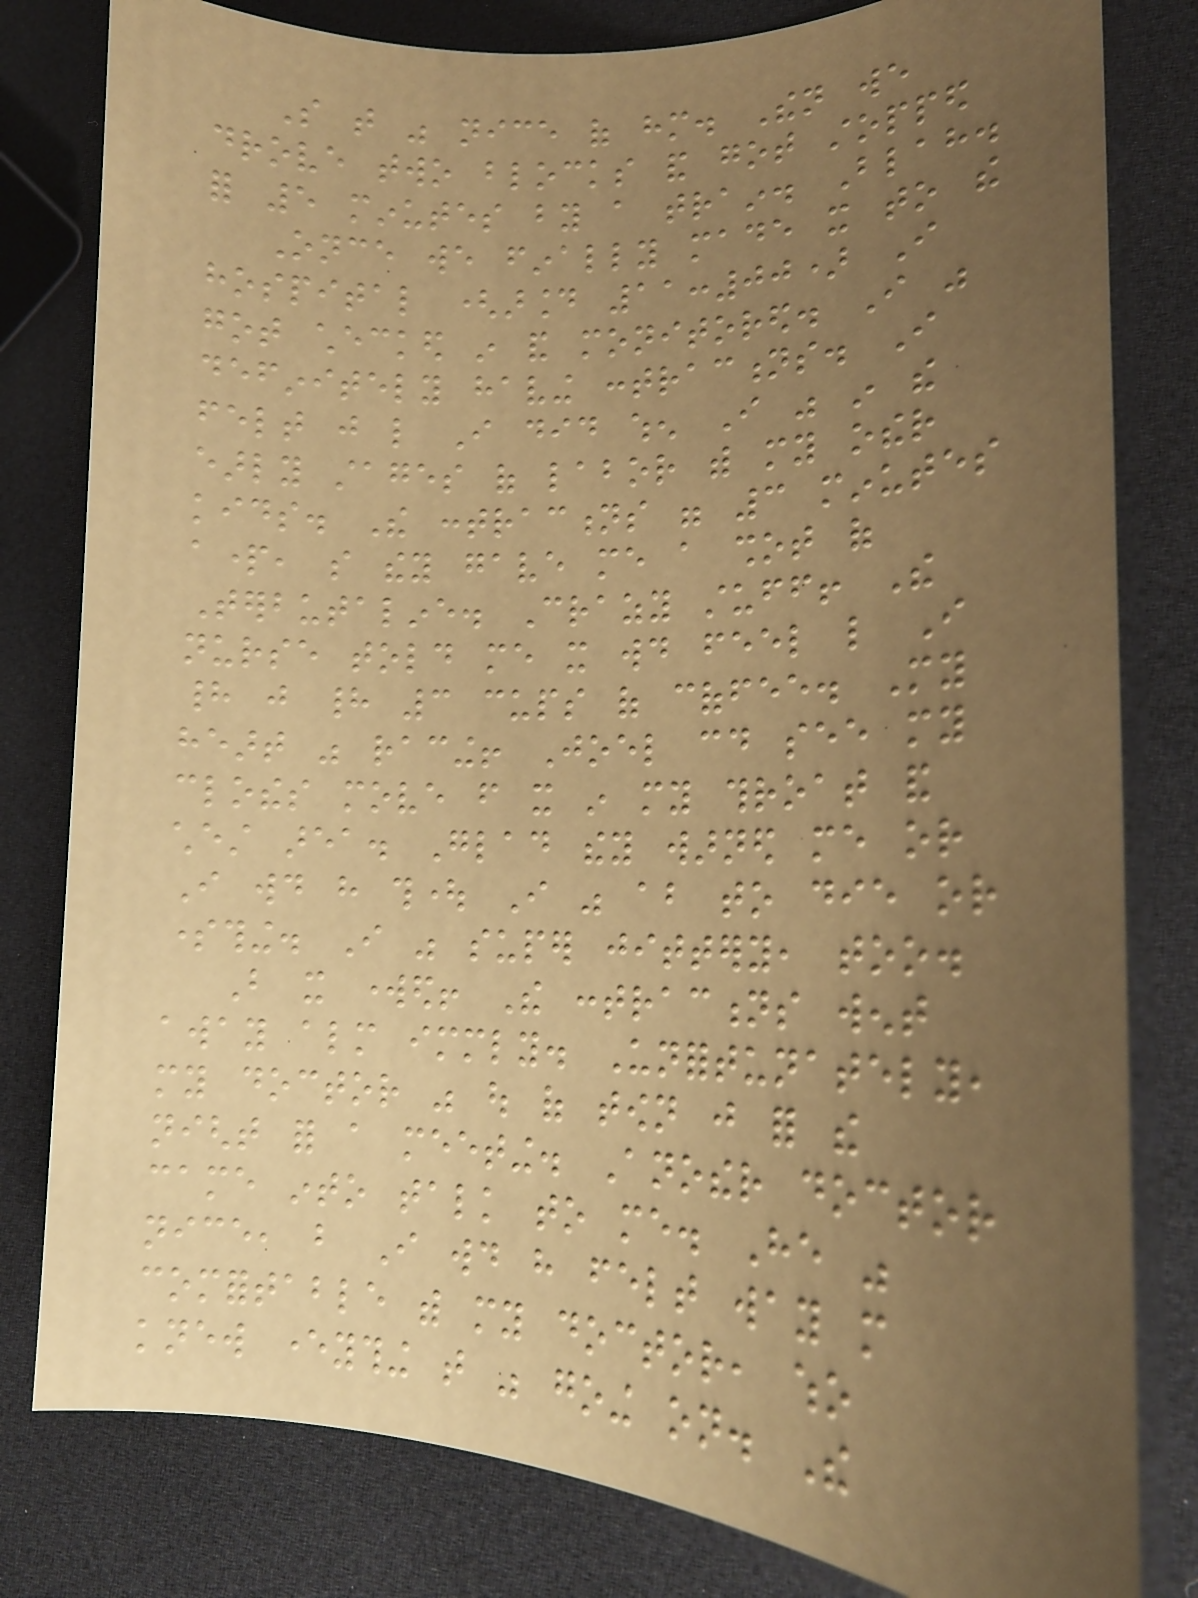So that was nice of him. Then we
drove two blocks and got stopped
for 5 minutes by a train. Blah.
Once we finally made it to the
hospital (around 11:00) I
got checked in and monitored. I was
definitely having contractions. I
felt just like I did when I was in the
early stages of labor with my other
kids. The contractions were 3 minutes
apart, so they gave me a shot of
Terbutaline. Crazy stuff! The
nurse told me it would feel like I
had just had 3 cups of coffee. My
heart was racing! Joel could see my
clothes move from it in my throat and
chest area. Glad they warned me or
I would have thought I was about to die or
something. I was super jittery, too.
But it worked! The contractions went
away almost immediately. Unfortunately,
my doctor was out of town just for the
night for a meeting. Another doctor
came into talk to me. He was
nice, but I would have felt way more
comfortable with my doctor, who
knew everything that was going on. The
